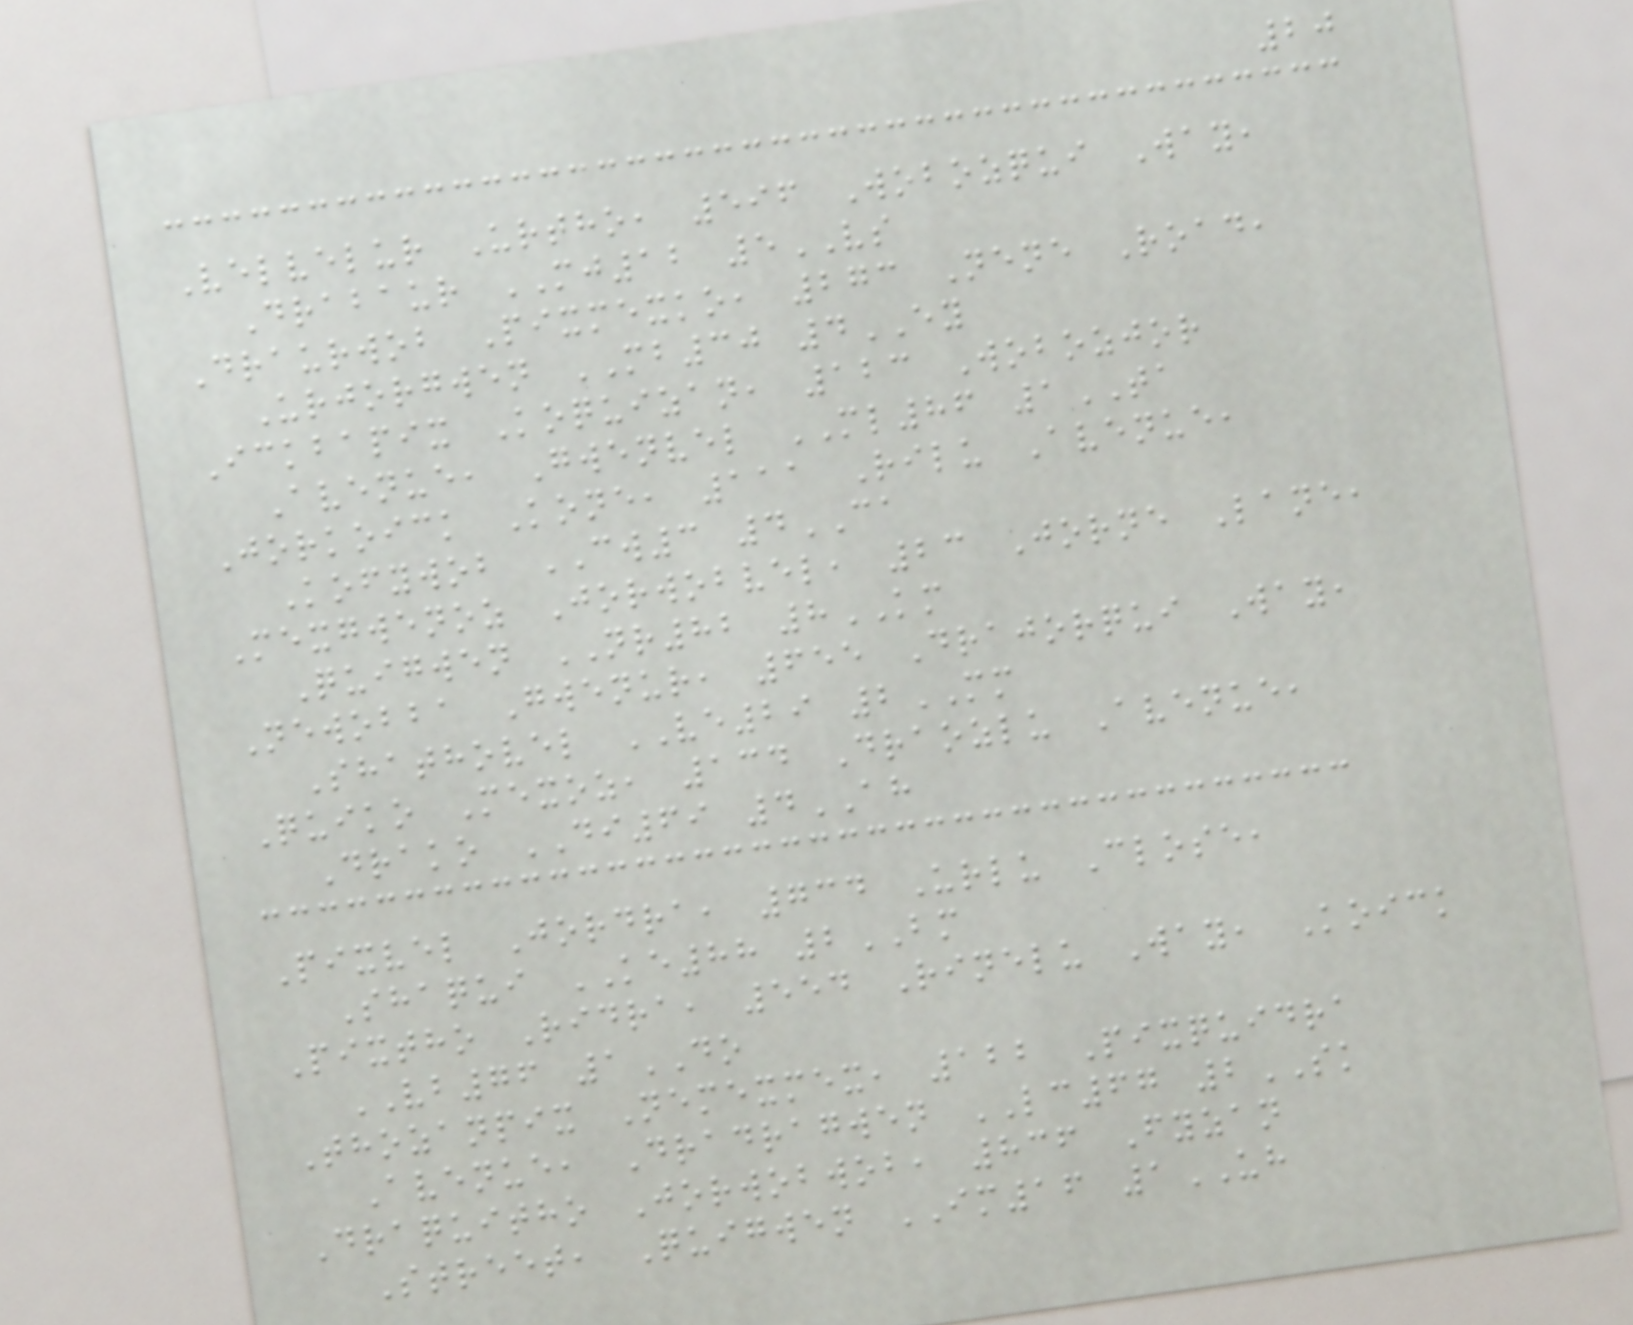20
Velvelur Urtho, 596 Wobozqui Way,
Drabaur MJ12 5VS
Draurwob Pixmexko, 273 Nene Road,
Urjorgwen MB30 4EY
Ickbapix Koquizan, 123 Wobozjor
Avenue, Gwenvel ML86 1TA
Jorkoick Kone, 111 Rilu Avenue,
Kofywob CW3 4CA
Mexgwenoz Jorwobvel, 23 Jorne Lane,
Quigwen NR82 8KM
Newobba Gwenur, 655 Drajorqui Way,
Shathovel VE29 2MM
Quiko Mexoz, 134 Draozlu Avenue,
Drako DI69 4AH
Pixvel Jordra, 734 Urlu Close,
Shaqui KE88 2BM
Pixtho Ridra, 554 Rinelu Way, Koick
VB76 1DO
Thozanpix Nemexmex, 122 Pixquidra
Avenue, Dradragwen LC67 2SK
Draquitho Jorwobwob, 836 Fyzan
Street, Quigwen IM16 1UH
